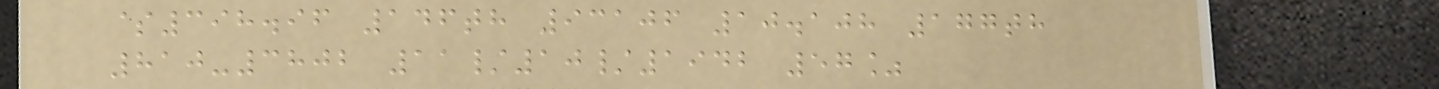$398.96 146th 93106 10.108 177th
810-3802 11/10/1942 57%
